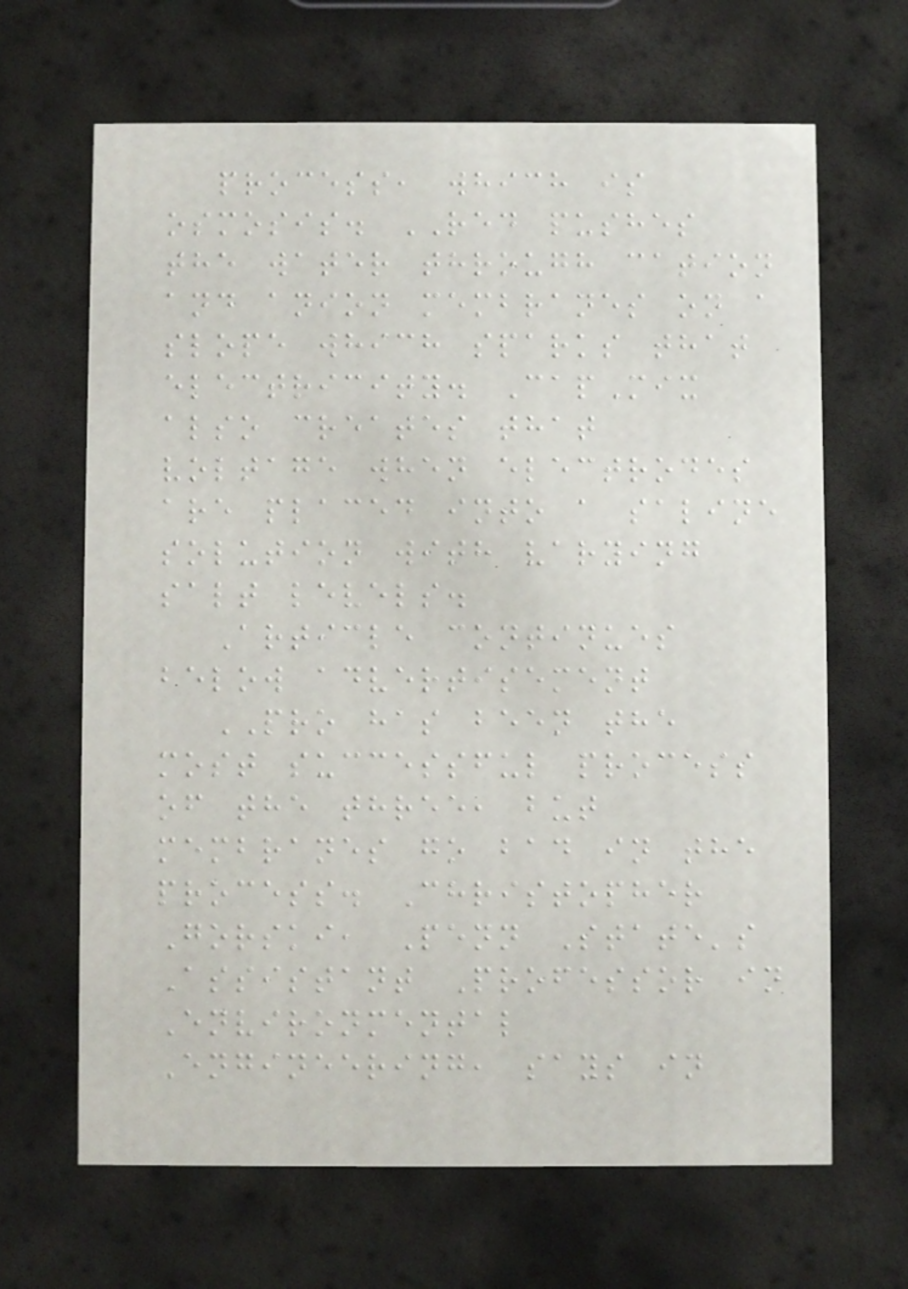process, which is
osmosis. RED pushes
the water through cation
and anion membranes on a
slope which sparks that
electricity. CapMix
also creates that
voltage when electrodes
are placed into a saline
solution with varying
salt levels.
Article continues
below advertisement
PRO has been the
most successful process
of the three, but
membranes go bad in the
process. Christopher
Gorski, Penn State's
Assistant Professor in
Environmental
Engineering, says in
